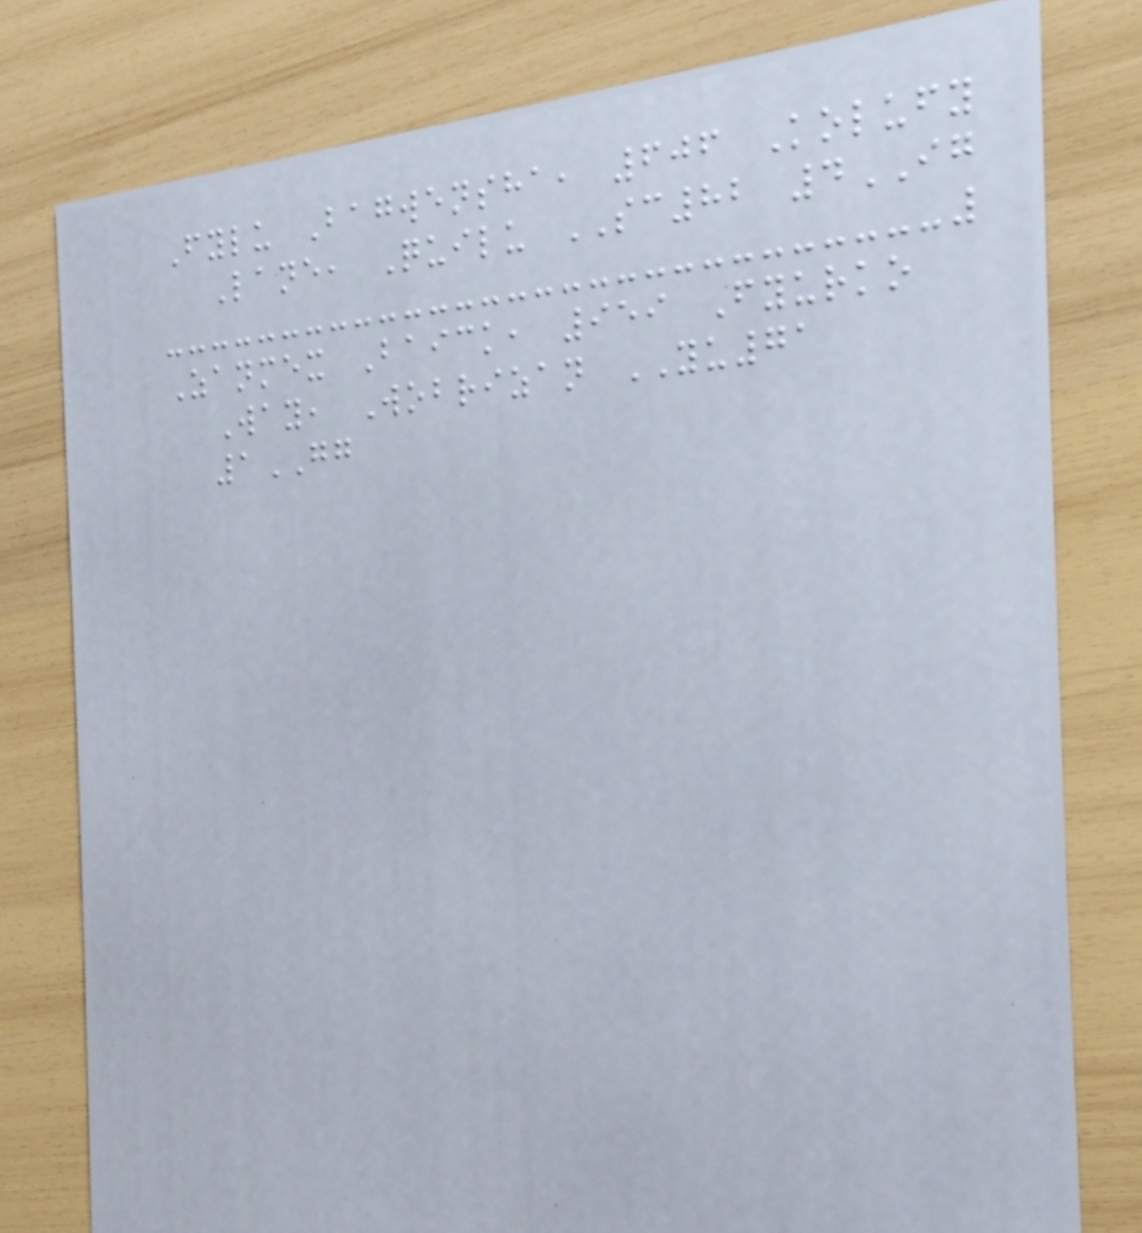Fylu Bagwensha, 606 Kolufy
Lane, Quilu SC82 4IG
Zanmex Baick, 959 Fyurko
Way, Wobrizan YU71
1GG
